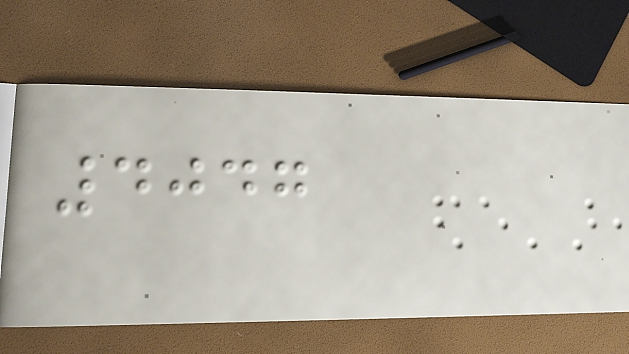4047
